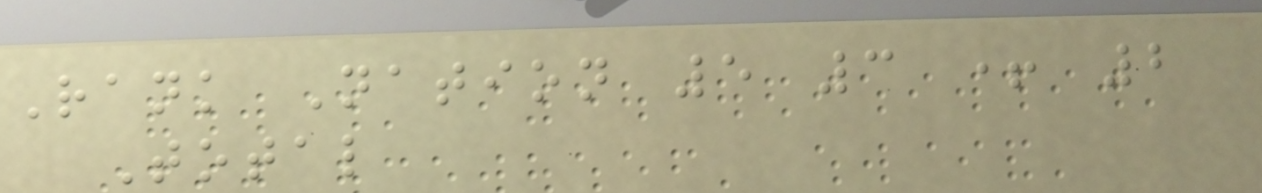Rank Nation 5 3 + 2
Total
